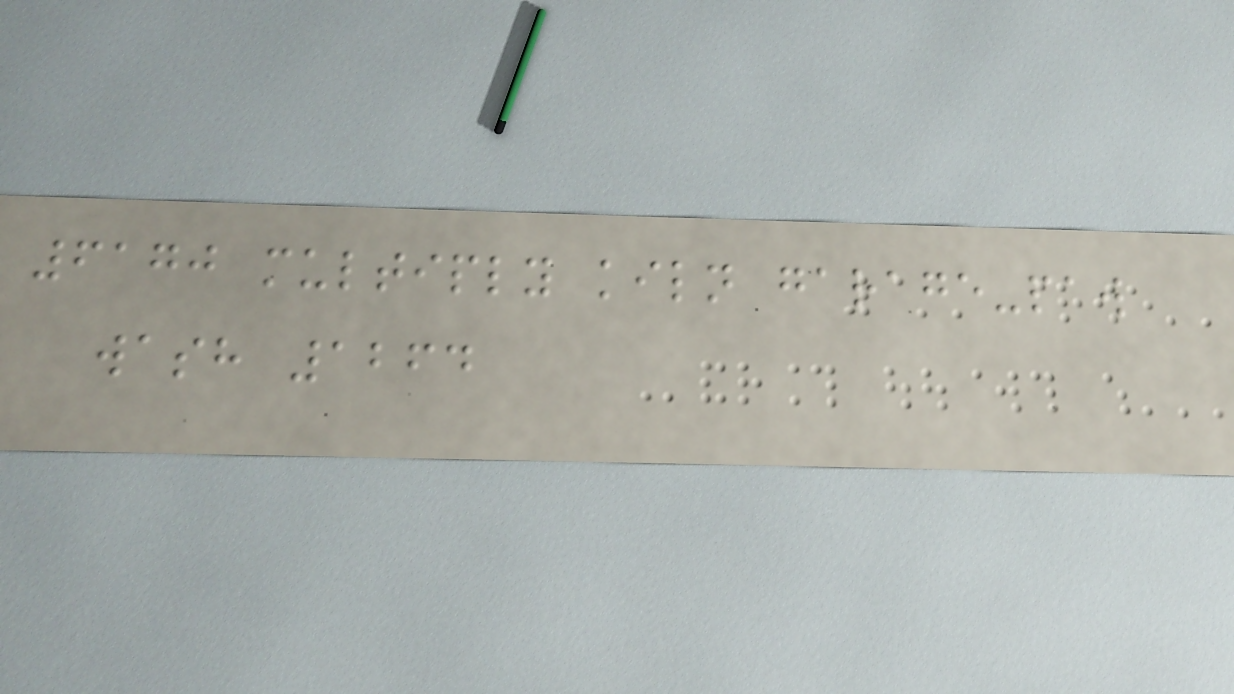6170 multiply kiln garage-paw
wash 1264
